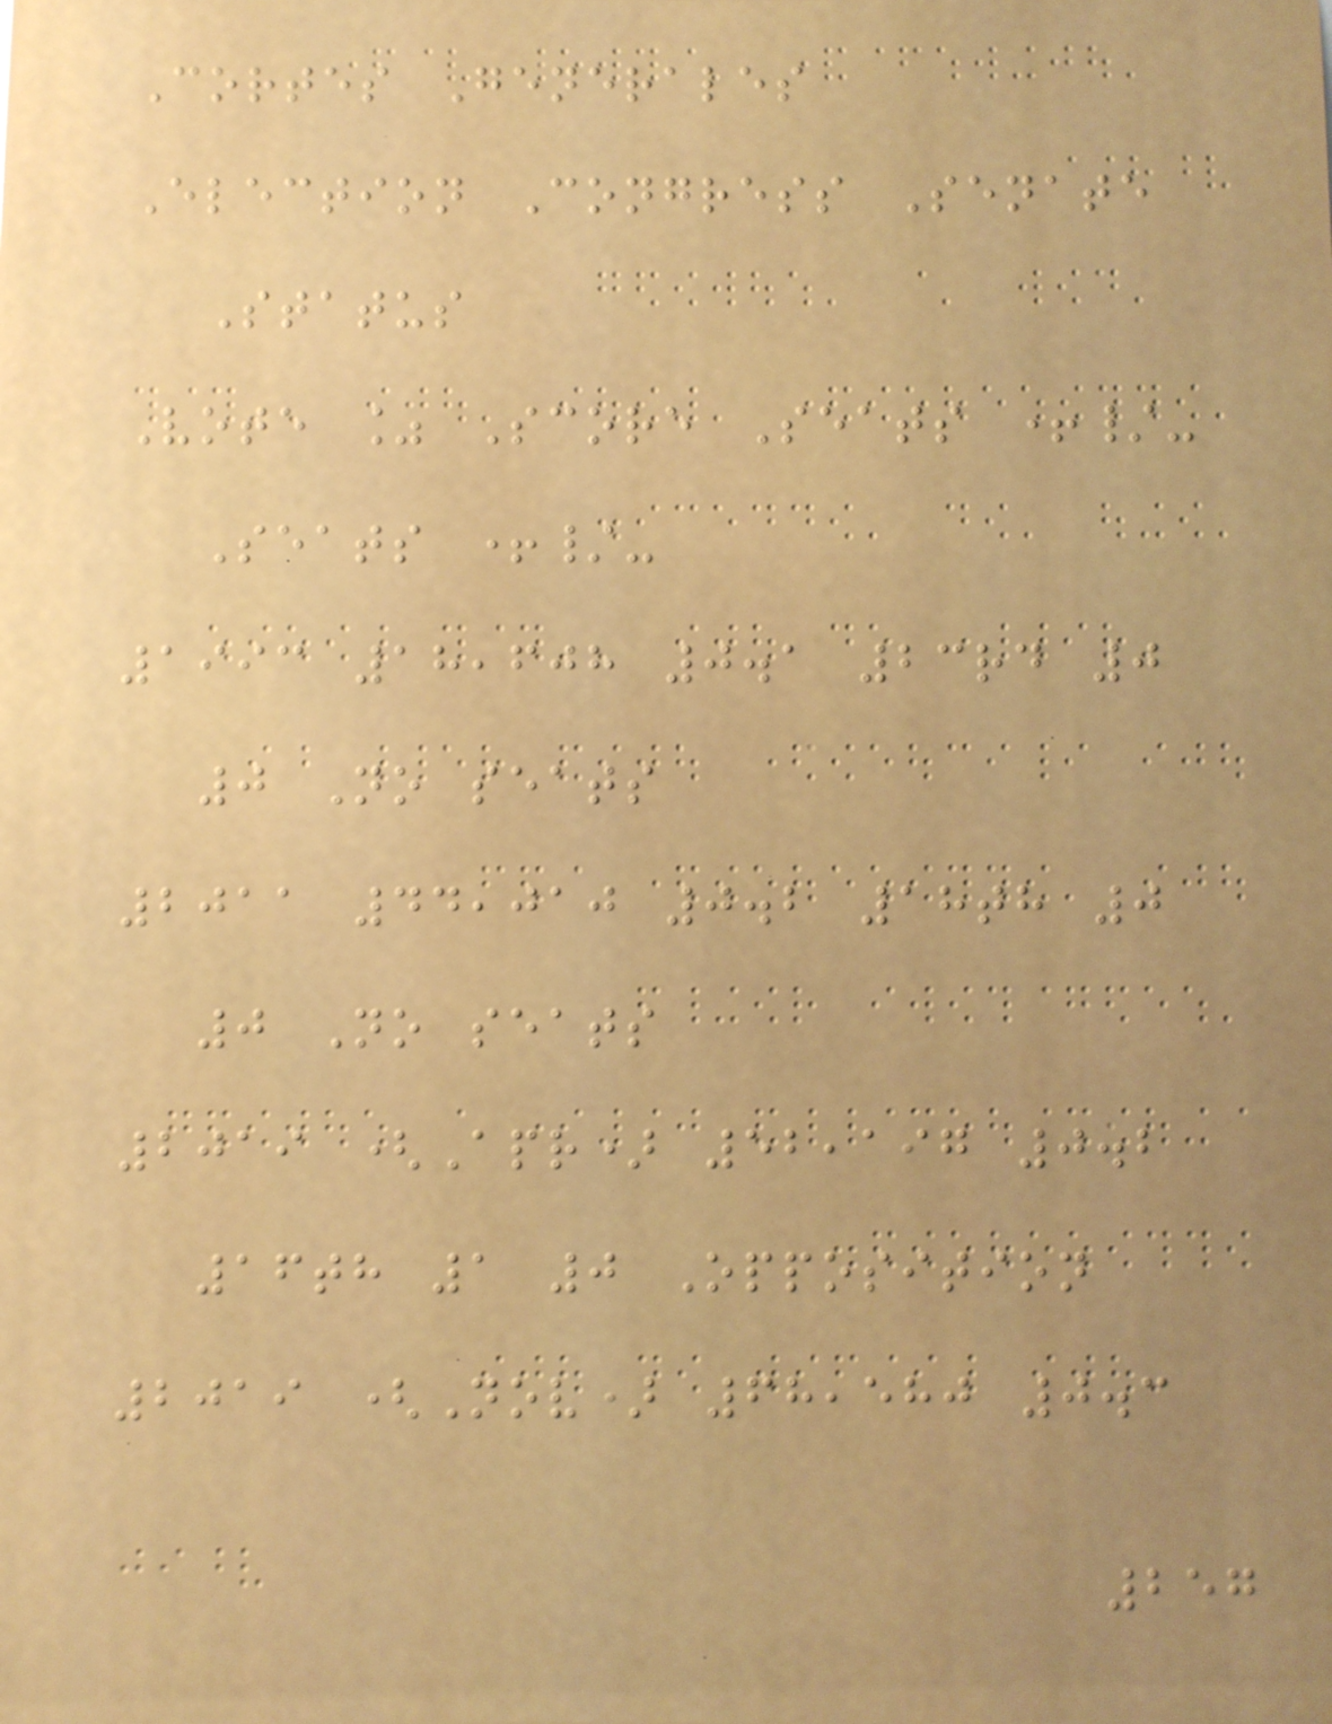Cortes Generales
Election Congress Senate
Status
Vote % Score Seats +/-
Seats +/-
1993 18,608 0.1 23rd 0
0 No seats
2011 44,010 0.2 18th 0
0 No seats
2019 (Apr) 52,197 0.2
16th 1 0 Opposition
2019 (Nov) 68,580 0.3
257
